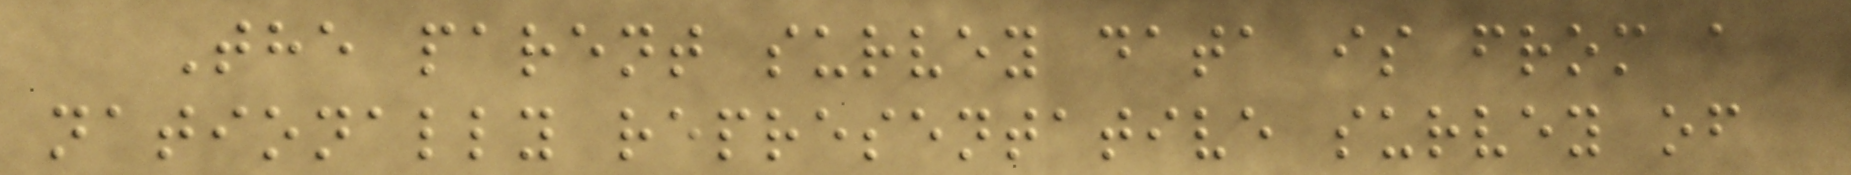The parent survey data is from a
nationally representative survey of
